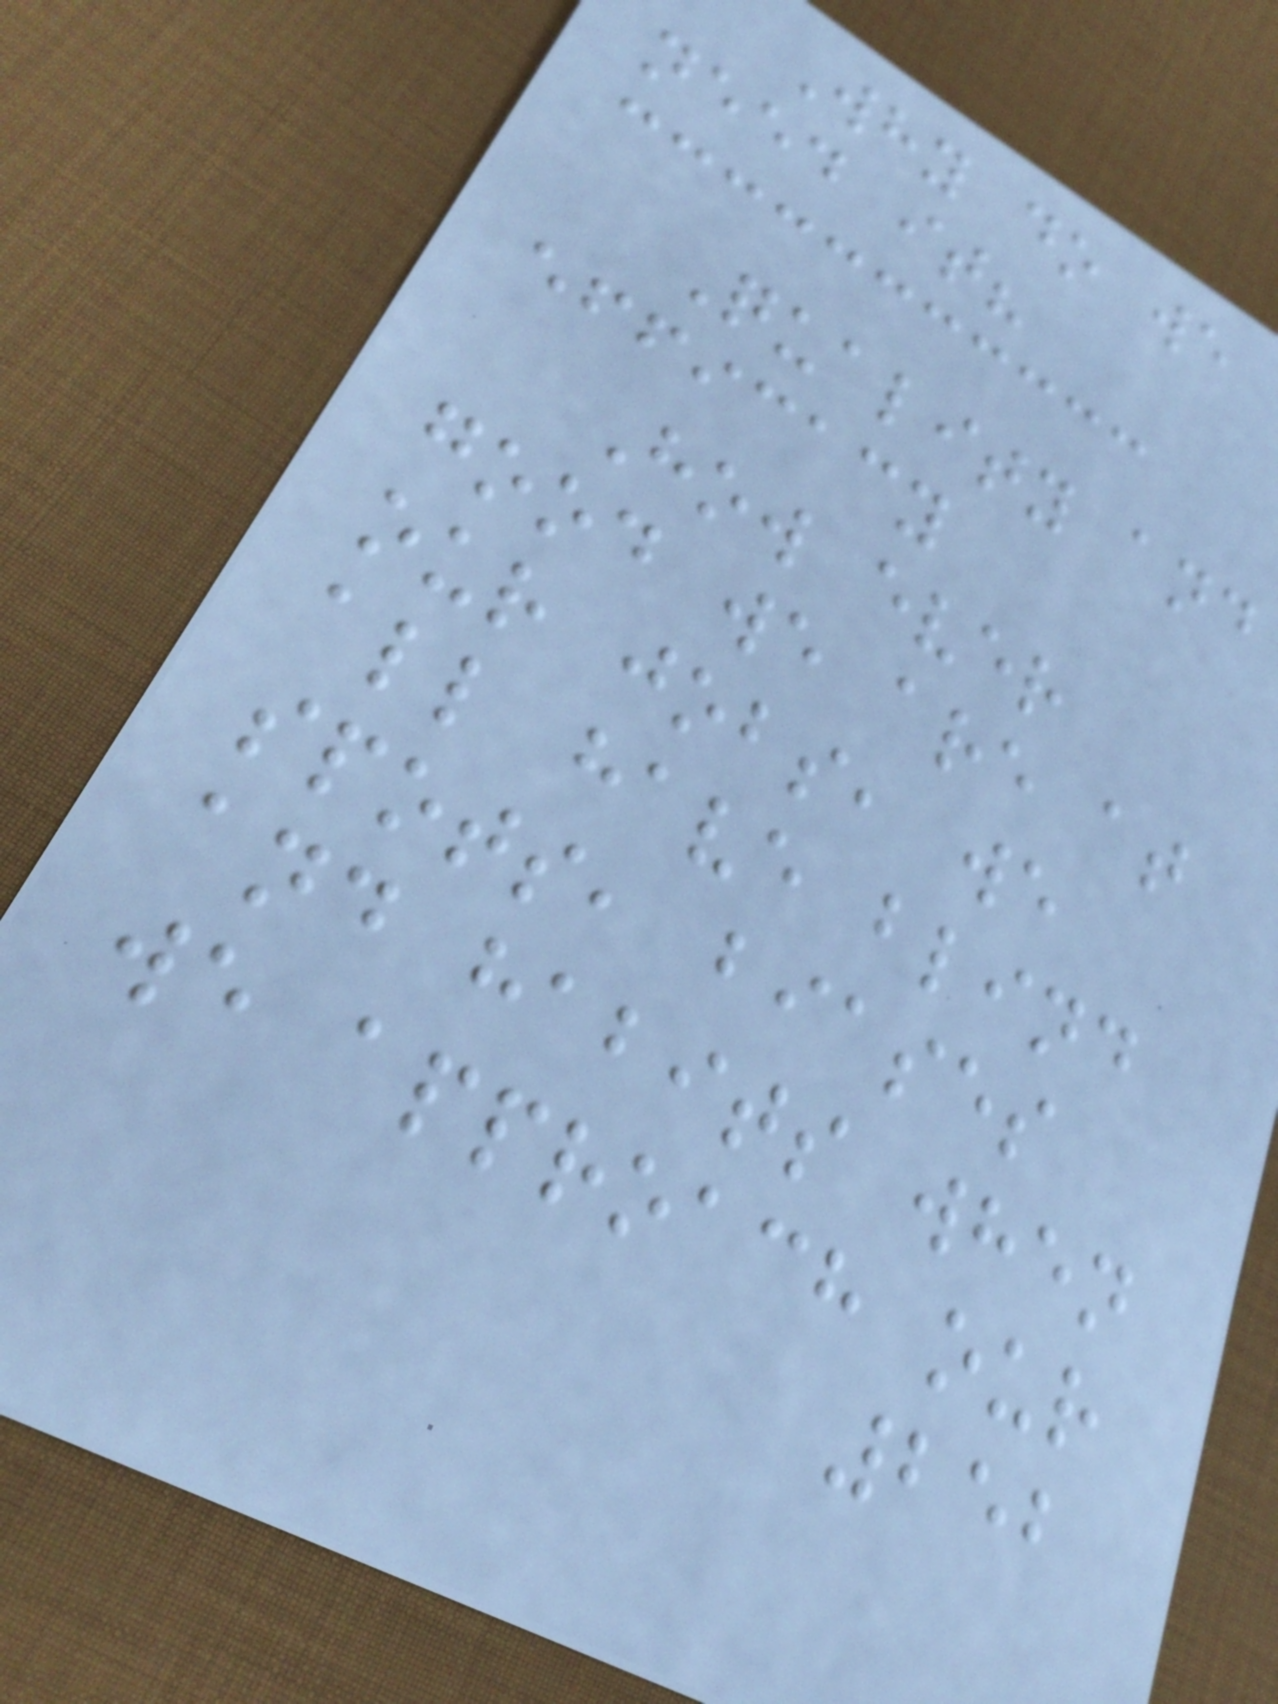Why do we
need it?
Quality and
efficacy
How ever
good we are at
our jobs, we
all have blind
spots, biases
and habits when
we approach our
252
